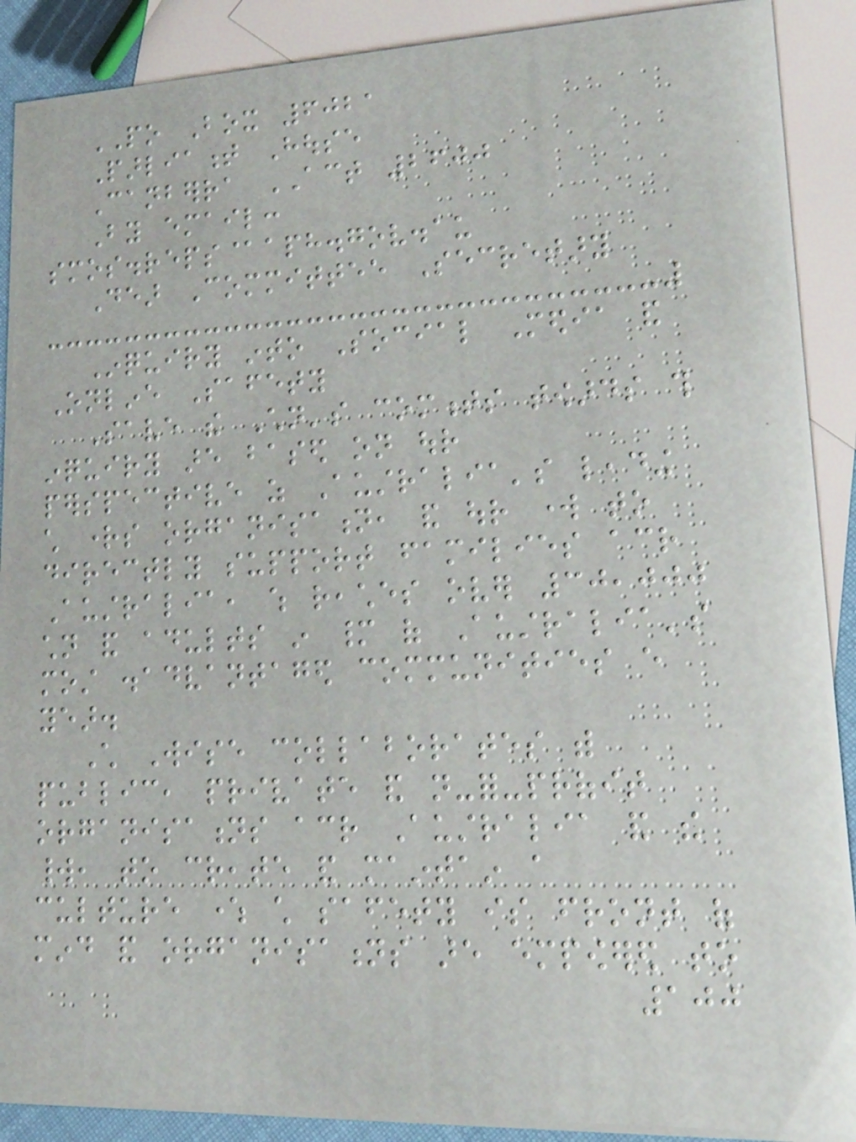PO Box 6021
Parliament House
Canberra ACT 2600
By email:
smos.reps@aph.gov.au
Dear Committee Secretary
Inquiry into Social Media and
Online Safety
Save the Children's comments towards this
inquiry are based on our
perspective as Australia's leading
child rights organisation, and our work to
directly support families across
Australia, which reaches over 30,000
children and adults in many of Australia's
most disadvantaged communities every
year.
Child Wise collaborates with
public, private and not-for-profit
organisations across Australia and the
world, to create and maintain a
culture where child safety is front of
mind and organisations are empowered to
100
